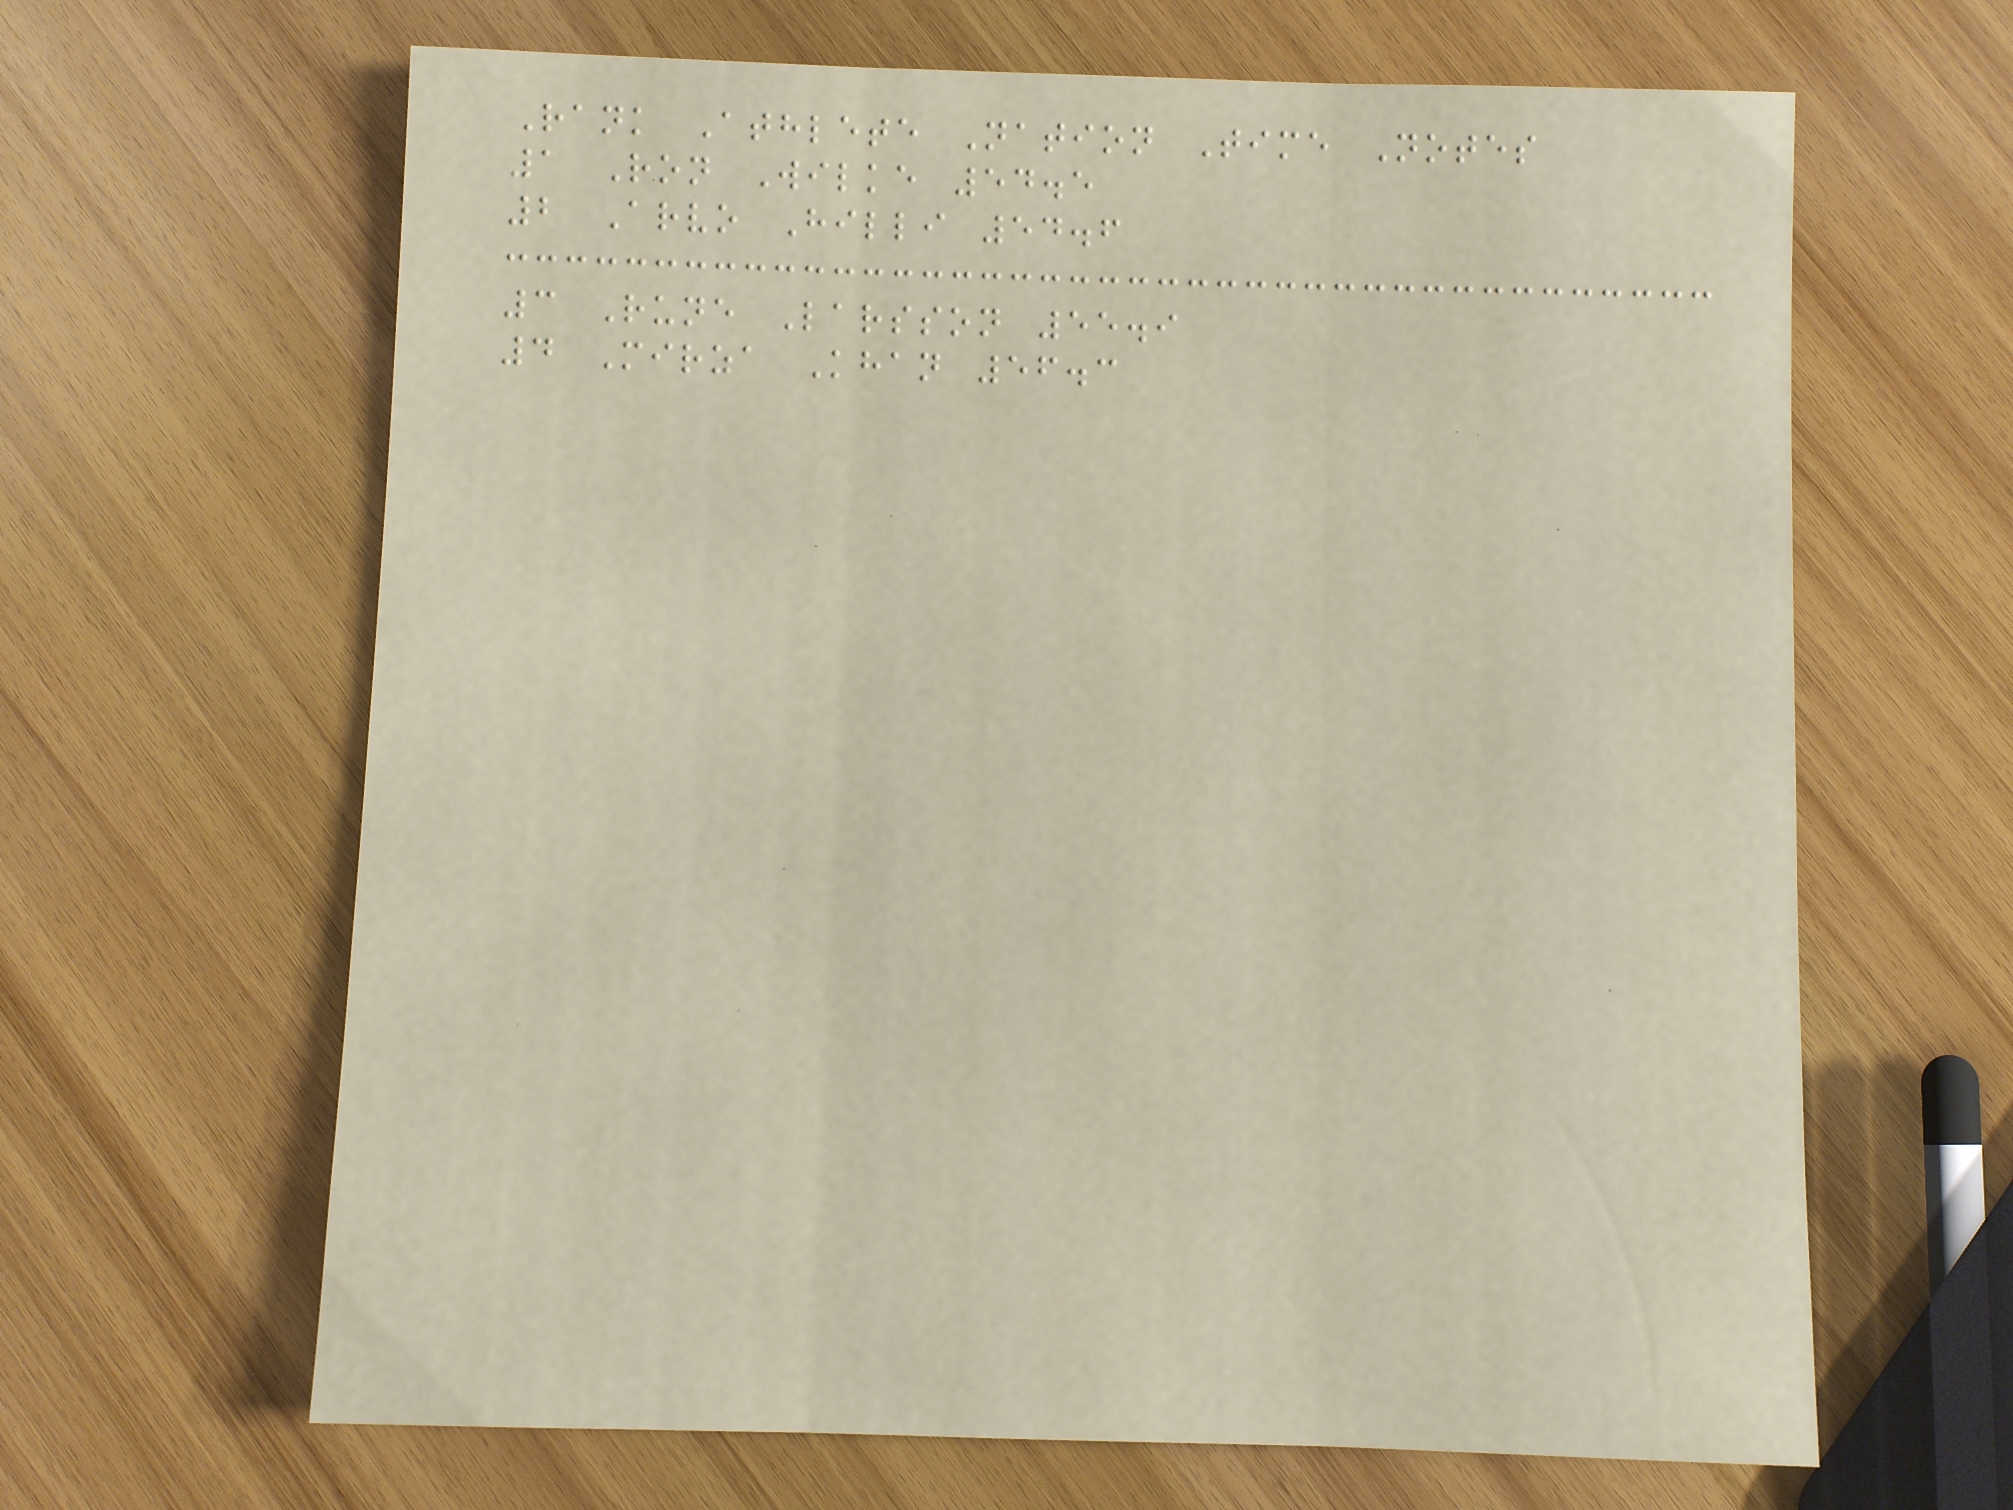Rank Athlete Nation Time Notes
1 Ron Wilke 54.5
2 Arvo Hilli 54.6
3 Rune Larsson 55.9
4 Mirza Khan 56.3
